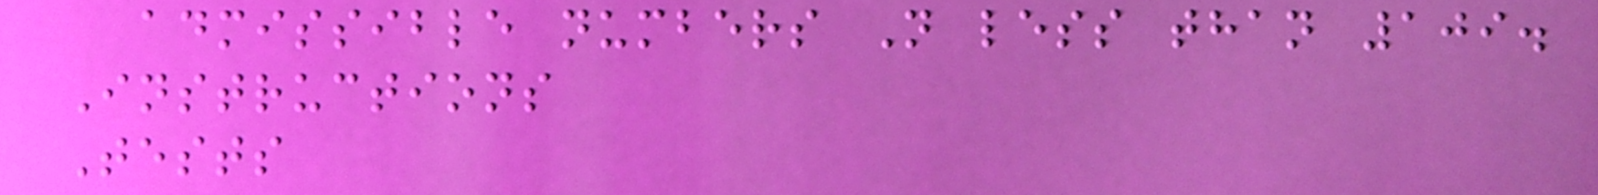admissible numbers N less than 109.
Instructions
Tests
